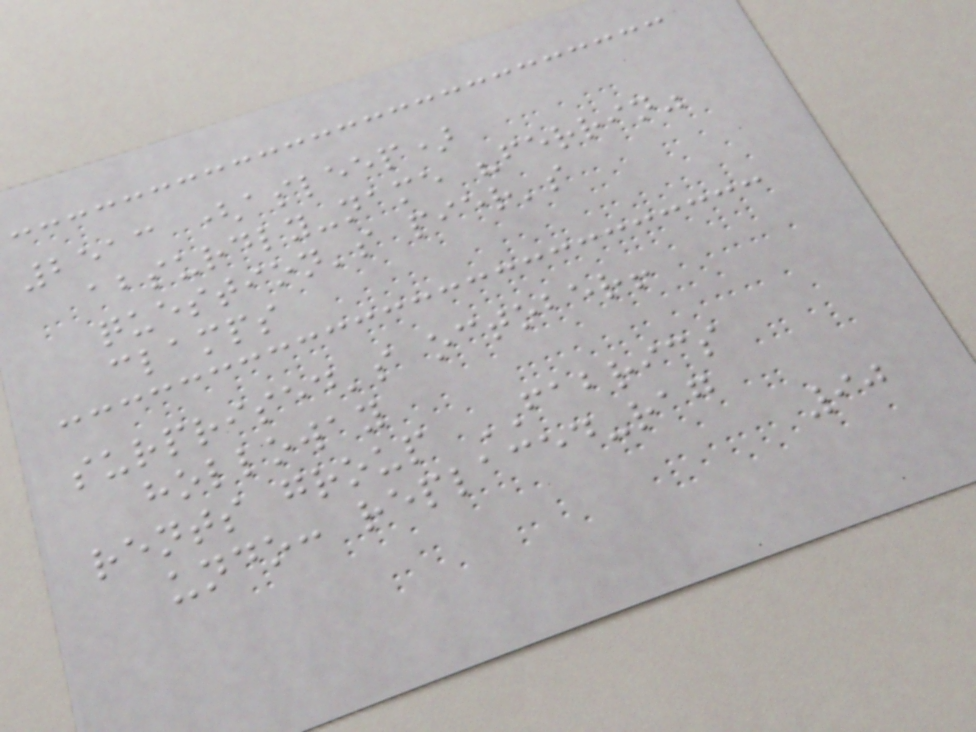2513 (asleep)
absurdly-name "ferrin"
question's pier's
clamps
surprised's october!
holloway
rents group FABRICS
undo: replaced-rag
90
